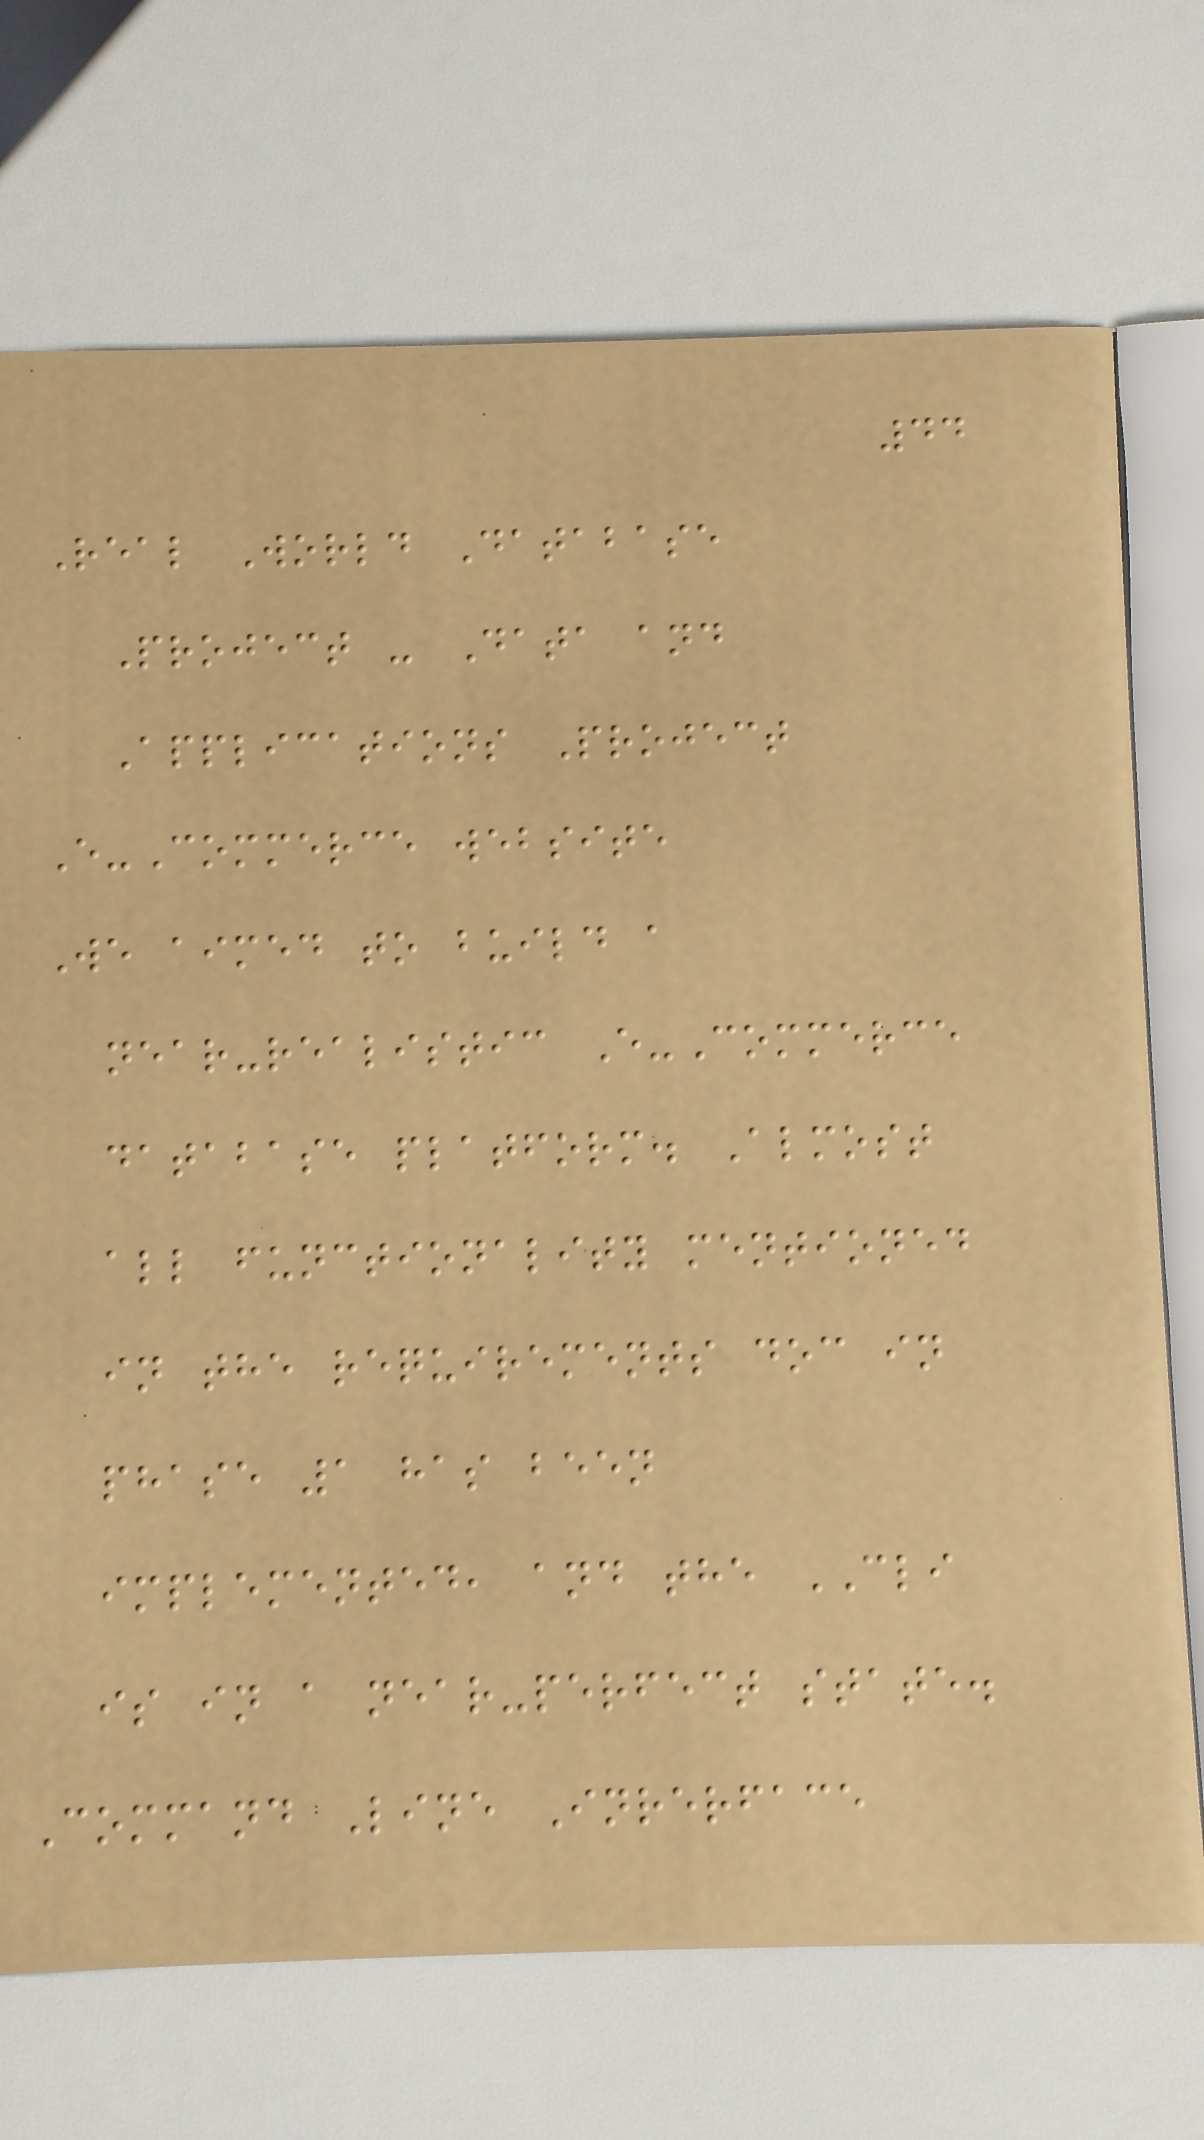44
Real World Database
Project - Data and
Applications Project
E-Commerce website
We aimed to build a
near-realistic E-Commerce
database platform. Almost
all functionality mentioned
in the requirements doc in
phase 1 has been
implemented, and the CLI
is in a near-perfect state.
Command Line Inrerface
